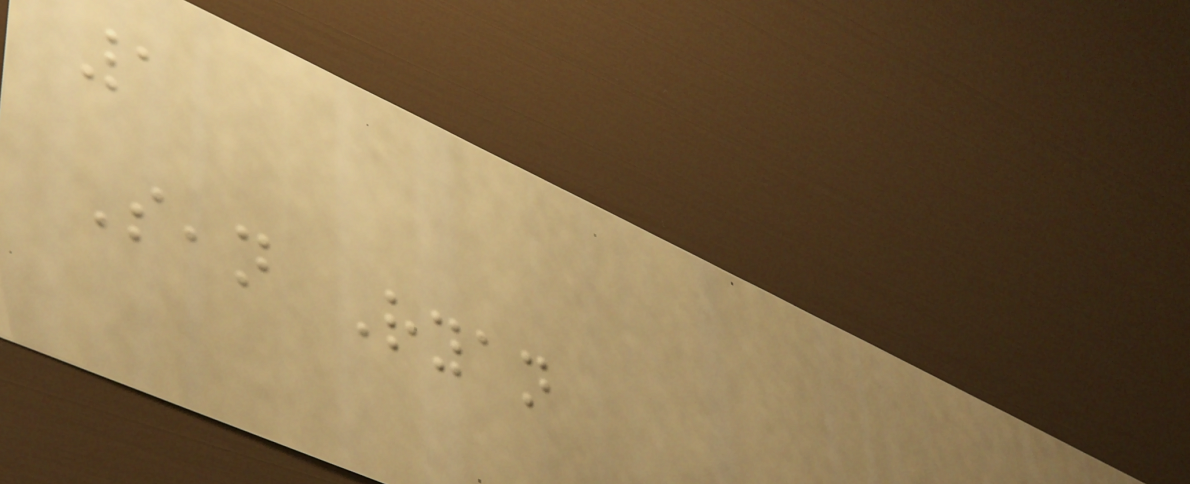1
Sean Ryan
